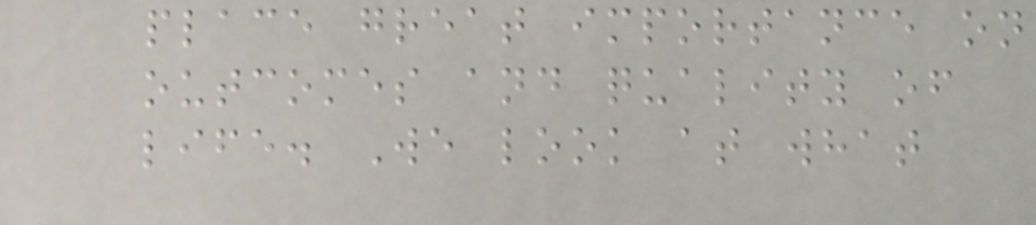place great importance on
outcomes and quality of
life. We look at what
